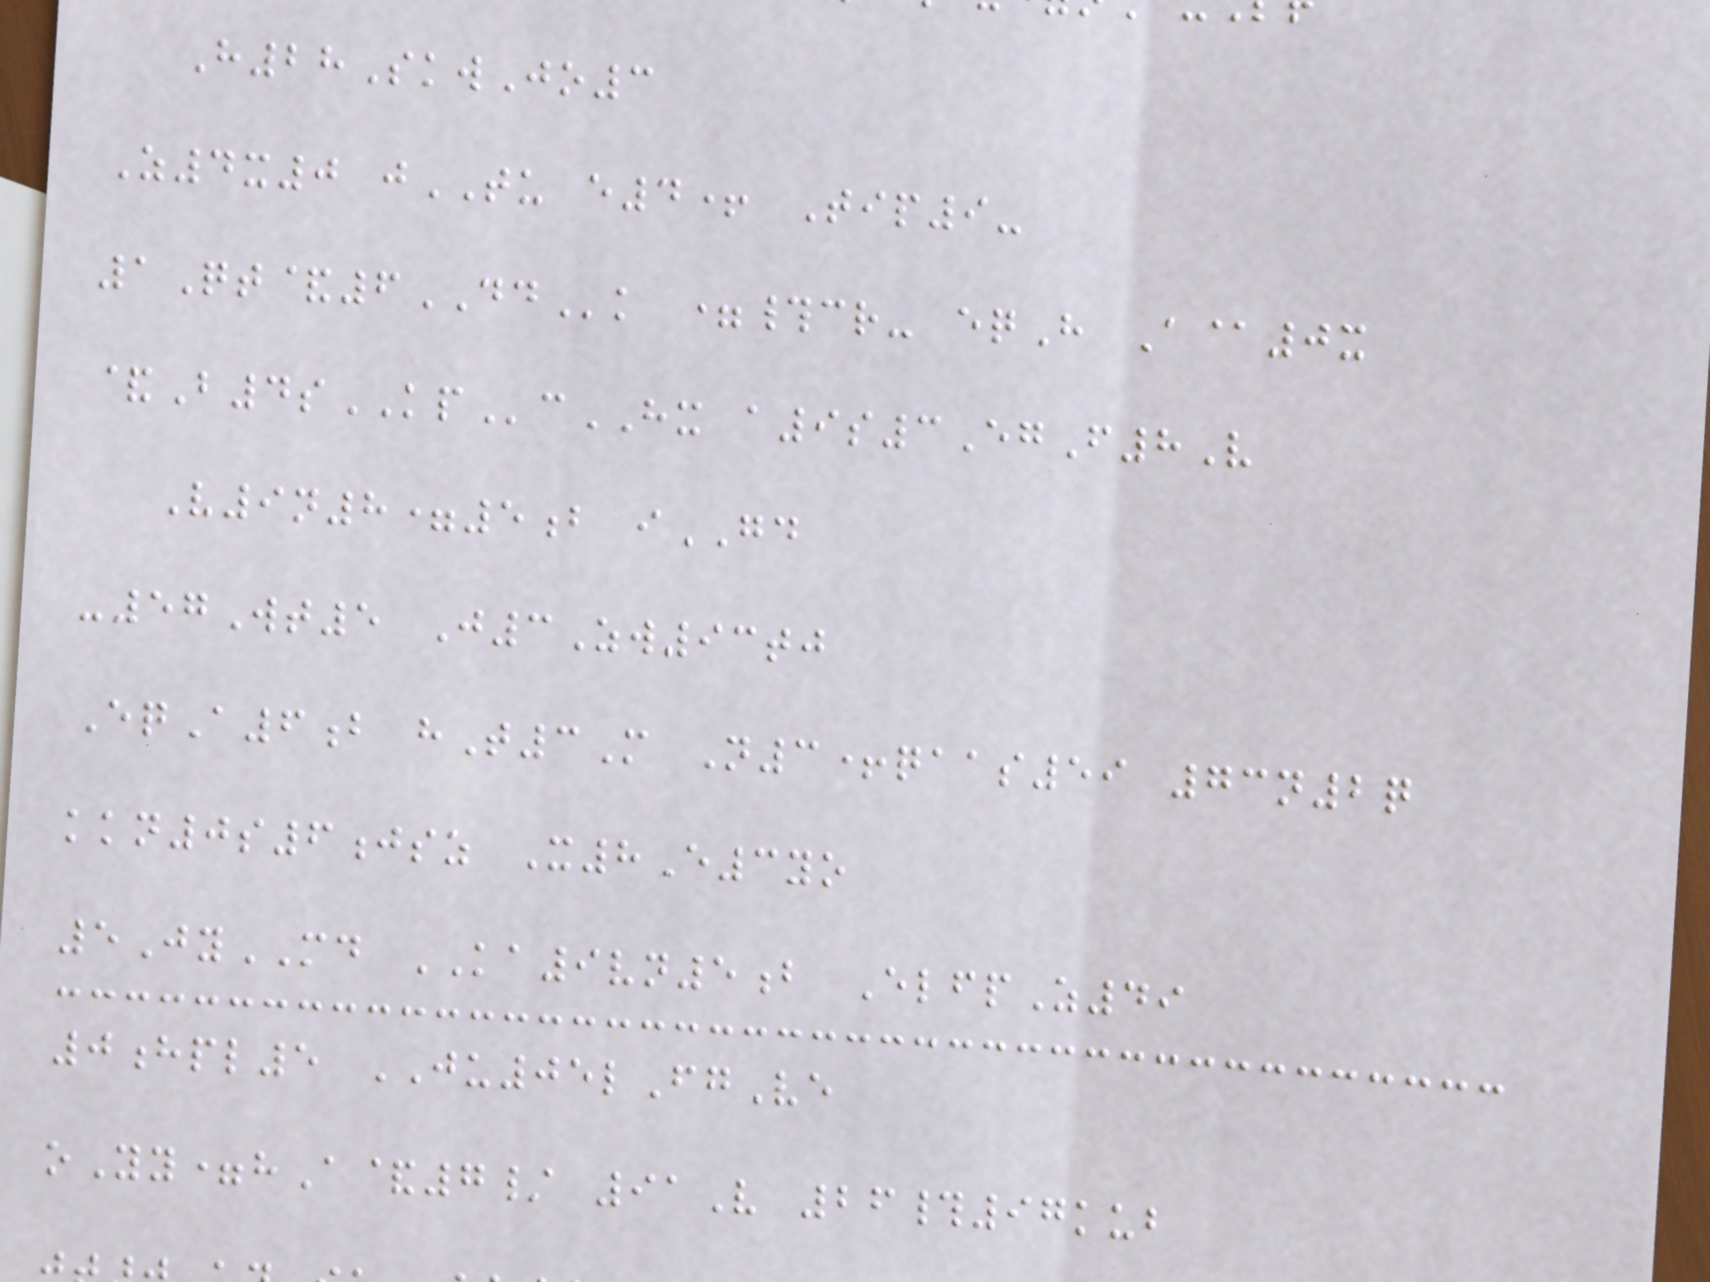H28SkwJo3
Z4x0 jTU e4+ Tip9-
1Qt&6DDk =#cr- eqH A@0x
&B4sKPcHX a9s3EgF8V
V9n8=5b iGD
-57Wt5 J3Zw93tj
EqA6b hT3M N3+qaas59 73n2q
kkn0s6jsz X8E3yo
5JyMD KA9vn5b ElfpZ49
0hpl5 JU05lFgVe
oYy=hA&7/ 91V 26#97kub
